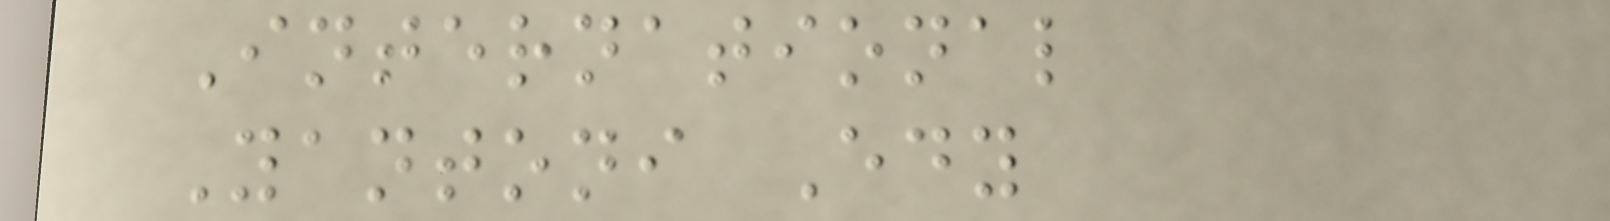International
Yantoni Edy
